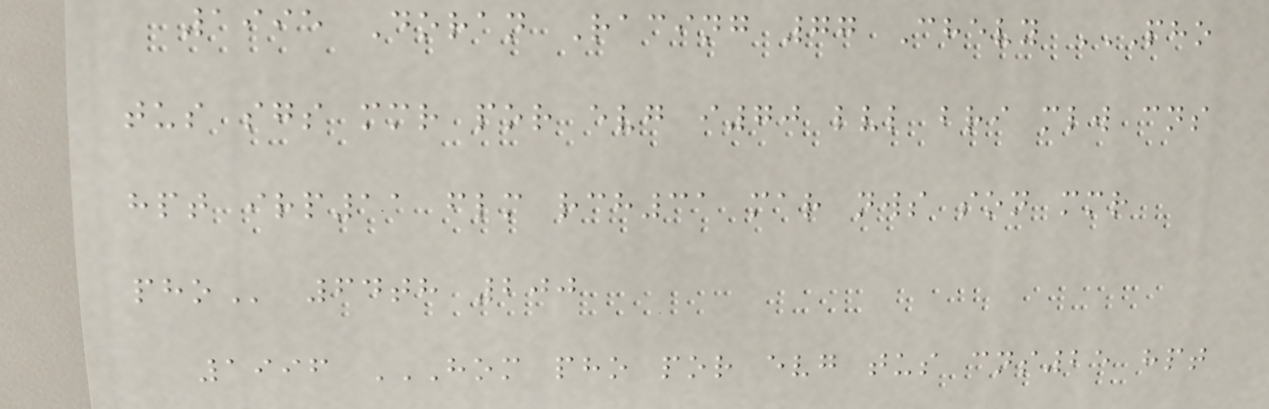1995 Doran Racing 77 Chevy PHO
TUS SGS MMR POR EVG I70 LVL BRI MLW CNS
HPT IRP11 FLM RCH31 MAR NWS SON MMR
PHO 64th 200
1996 HOM PHO POR EVG TUS CNS25 HPT
